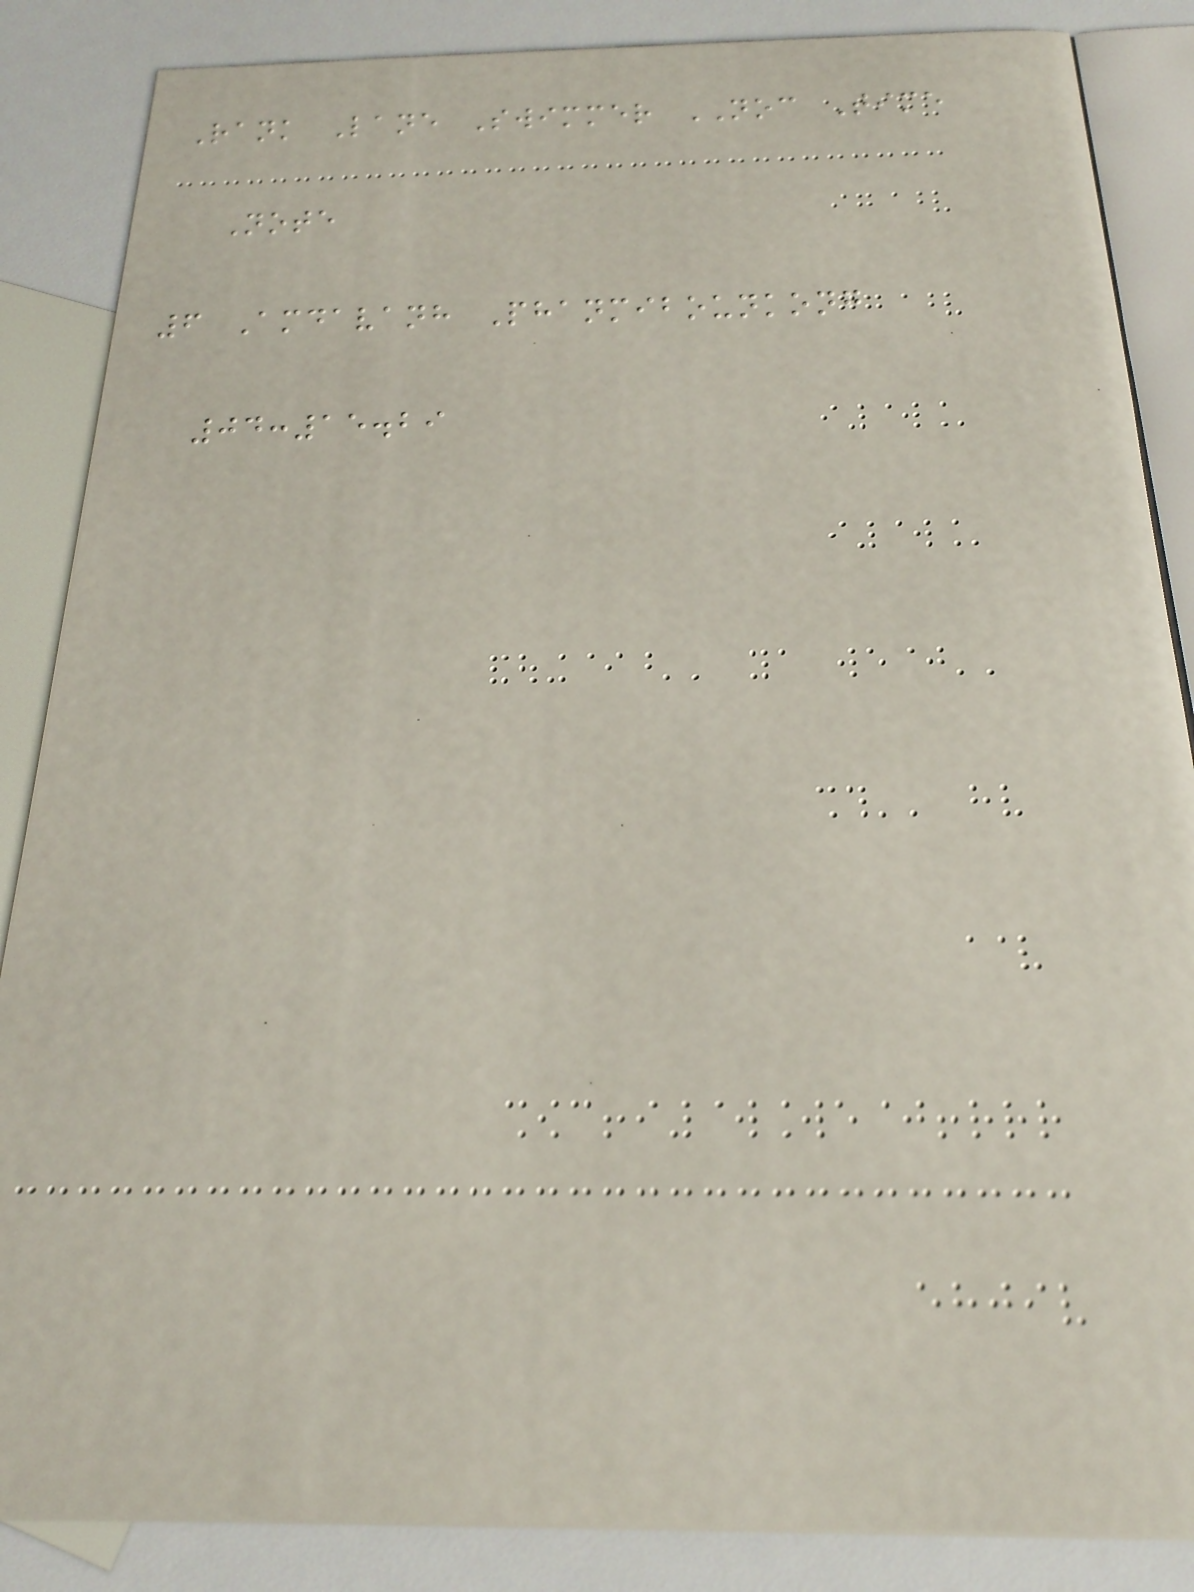Rank Lane Swimmer NOC Time
Note
6 Amdavanh Phanmibounkong
04:15.29
